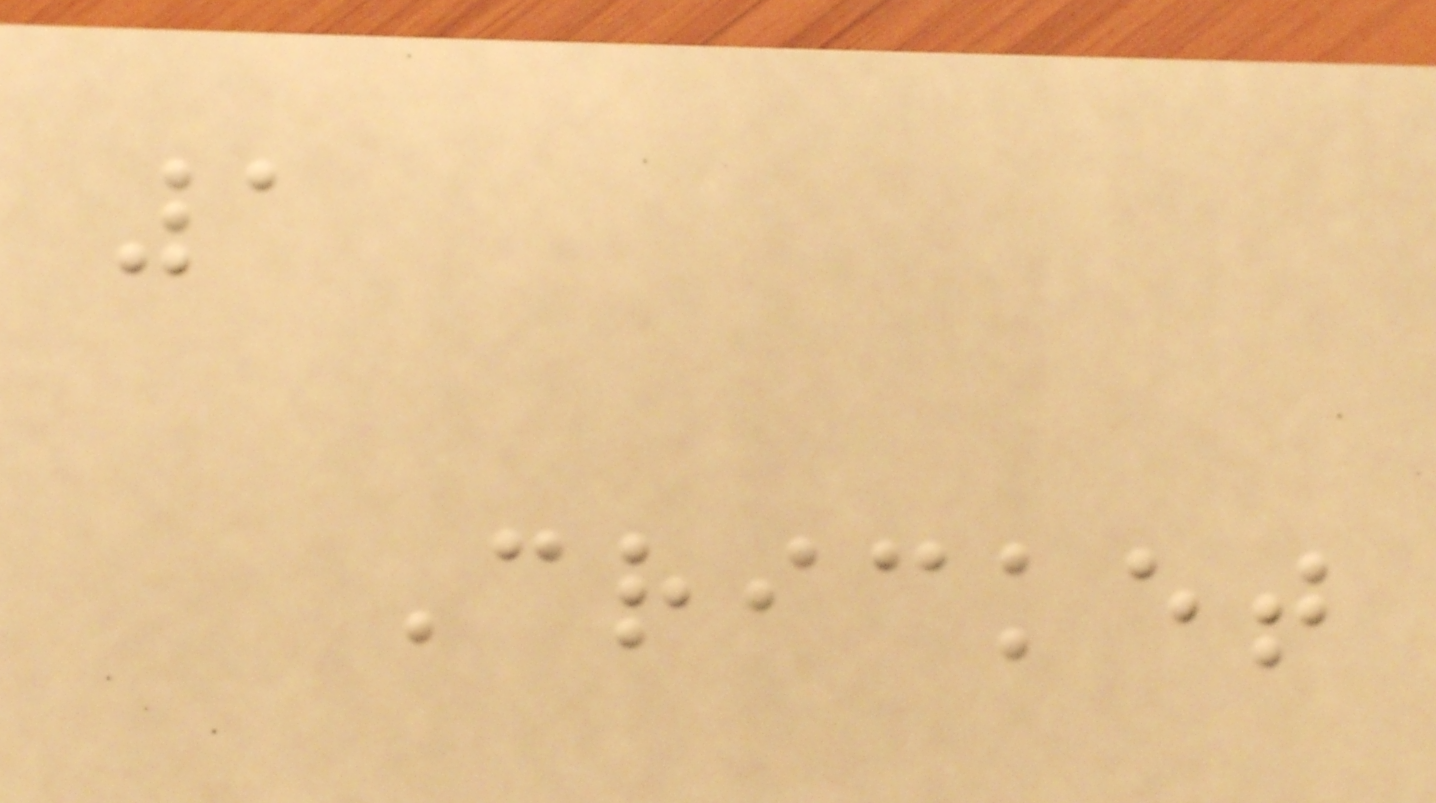1
Cricket
